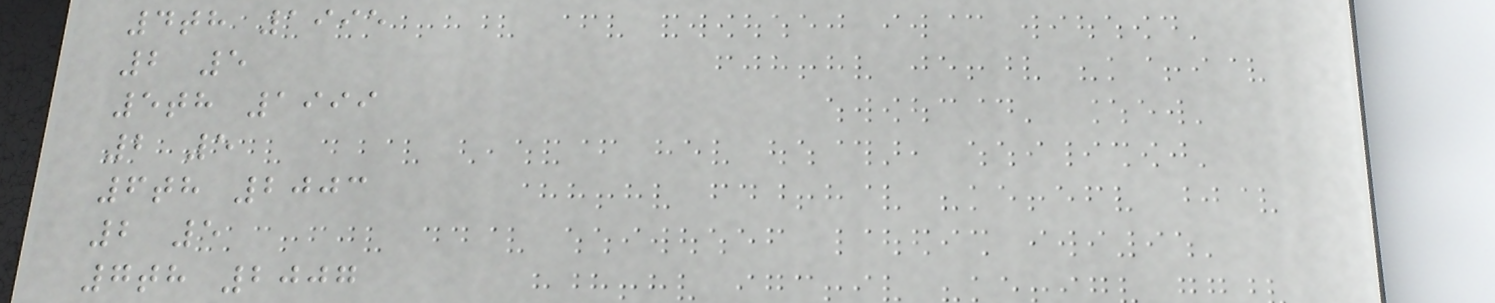4th 1995
2 5
5th 1999
2 5
6th 2003
2 5
7th 2007
